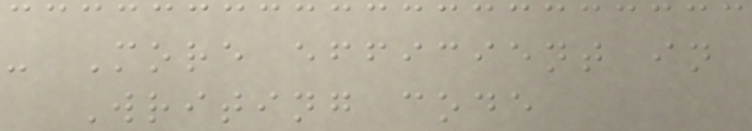- More efficient in
Writing code
